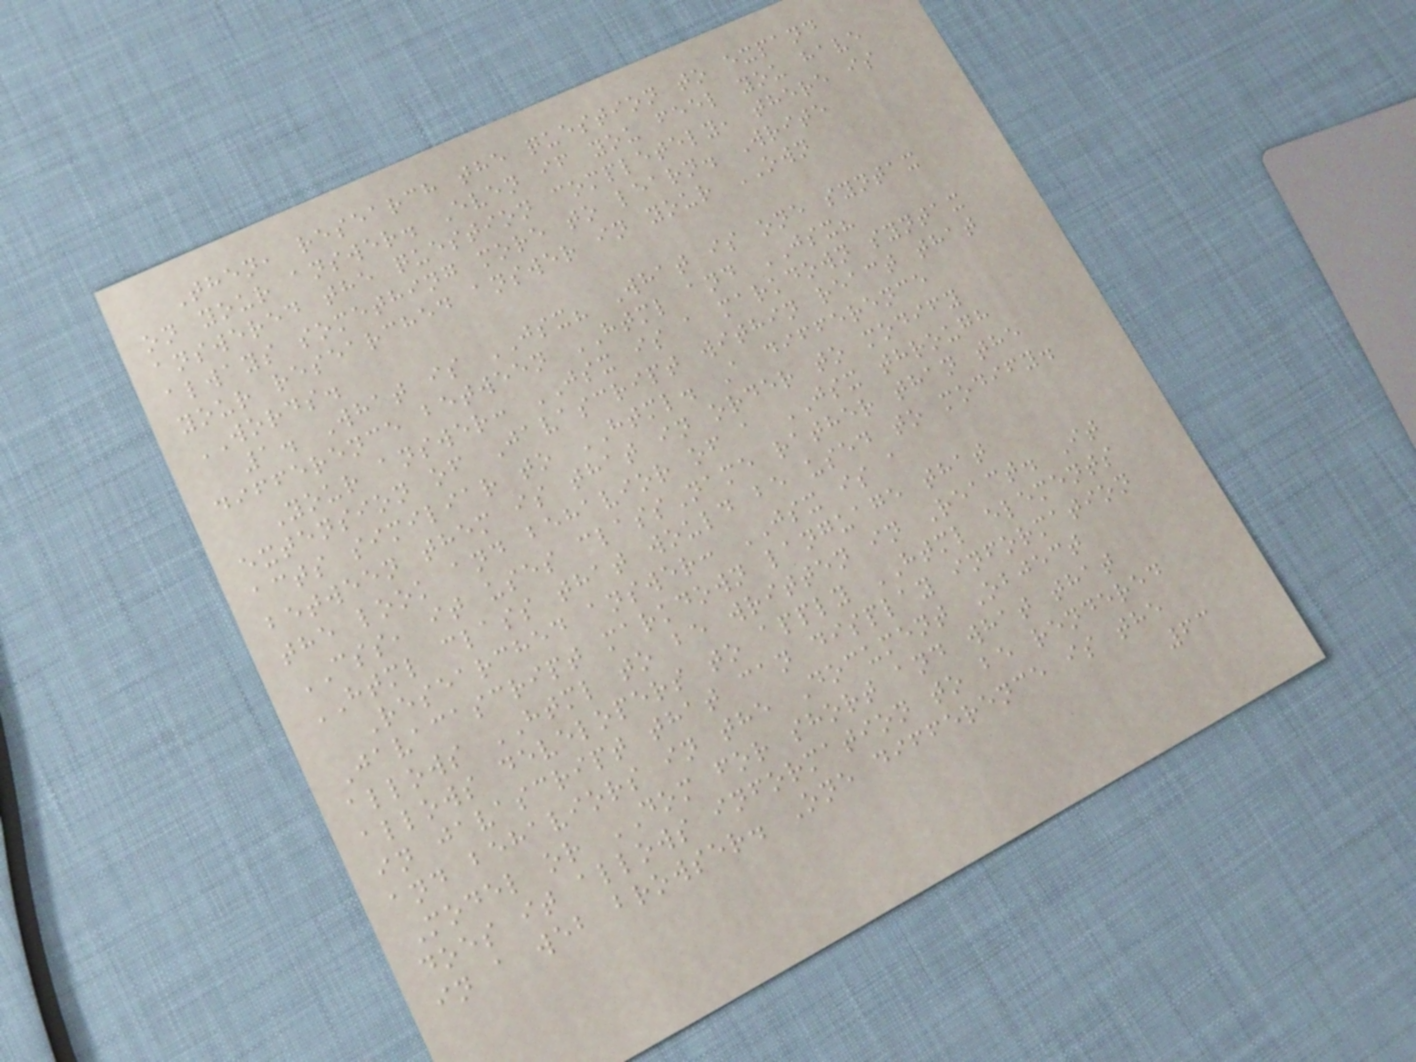Then, research the question to expand
on your answer. Even if you feel you have
answered the question completely, there is
always something more to learn. Write
your researched answer in your OWN
WORDS.
1. What is JSX? What is one syntax
difference between HTML and JSX?
Your answer: JSX is a markdown syntax
extension of Javascript within react that
acts similiar to HTML. A difference
between them is that in order to modify
the look and behavior of a JSX through
CSS, it uses className rather than the
HTML class that would be used to modify.
Researched answer: JSX is a
Javacascript markdown language that
allows HTML to be written in React. It
allows developers to apply HTML elements
in javascript that can display information
and behaviors in the Document Object
Model or DOM for short and what that
does it allows information to be rendered
in a web browser. One difference is the
63
